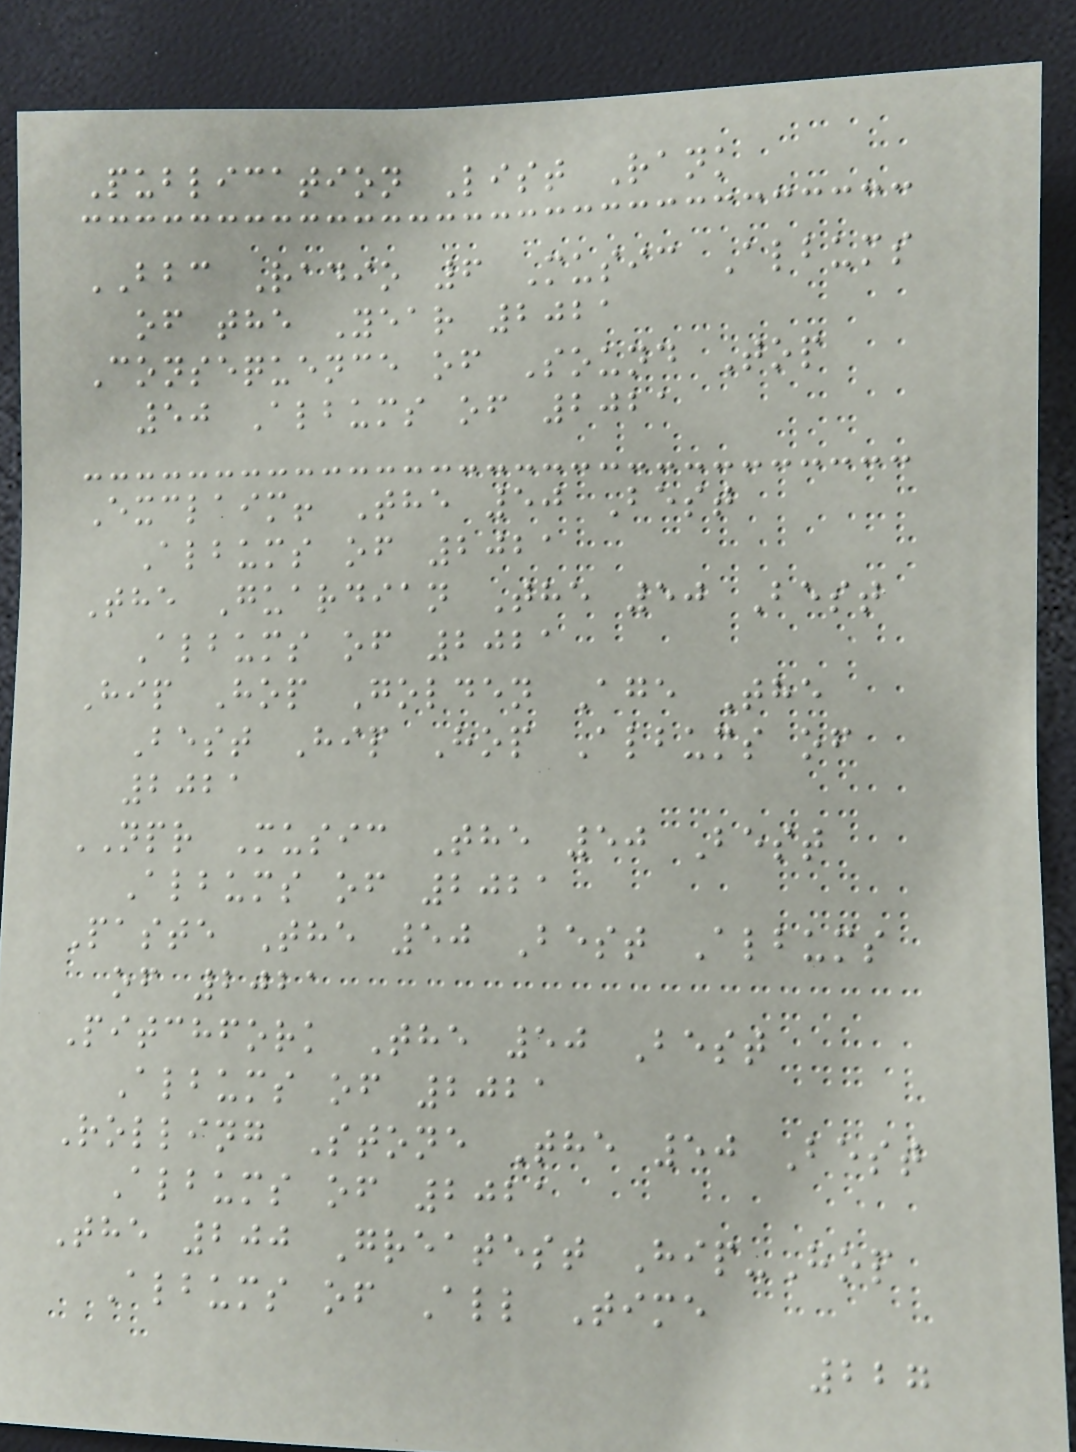Publication List Rank
BBC Radio 6 Music Albums
of the Year 2021
Consequence of Sound Top
50 Albums of 2021
Exclaim! The 50 Best
Albums of 2021
The Guardian The 50 Best
Albums of 2021
Hip Hop Golden Age The
Best Hip Hop Albums of
2021
NPR Music The 50 Best
Albums of 2021
Paste The 50 Best Albums
of 2021
Pitchfork The 50 Best
Albums of 2021
Rolling Stone The 50 Best
Albums of 2021
The 200 Greatest Hip-Hop
Albums of All Time
227
